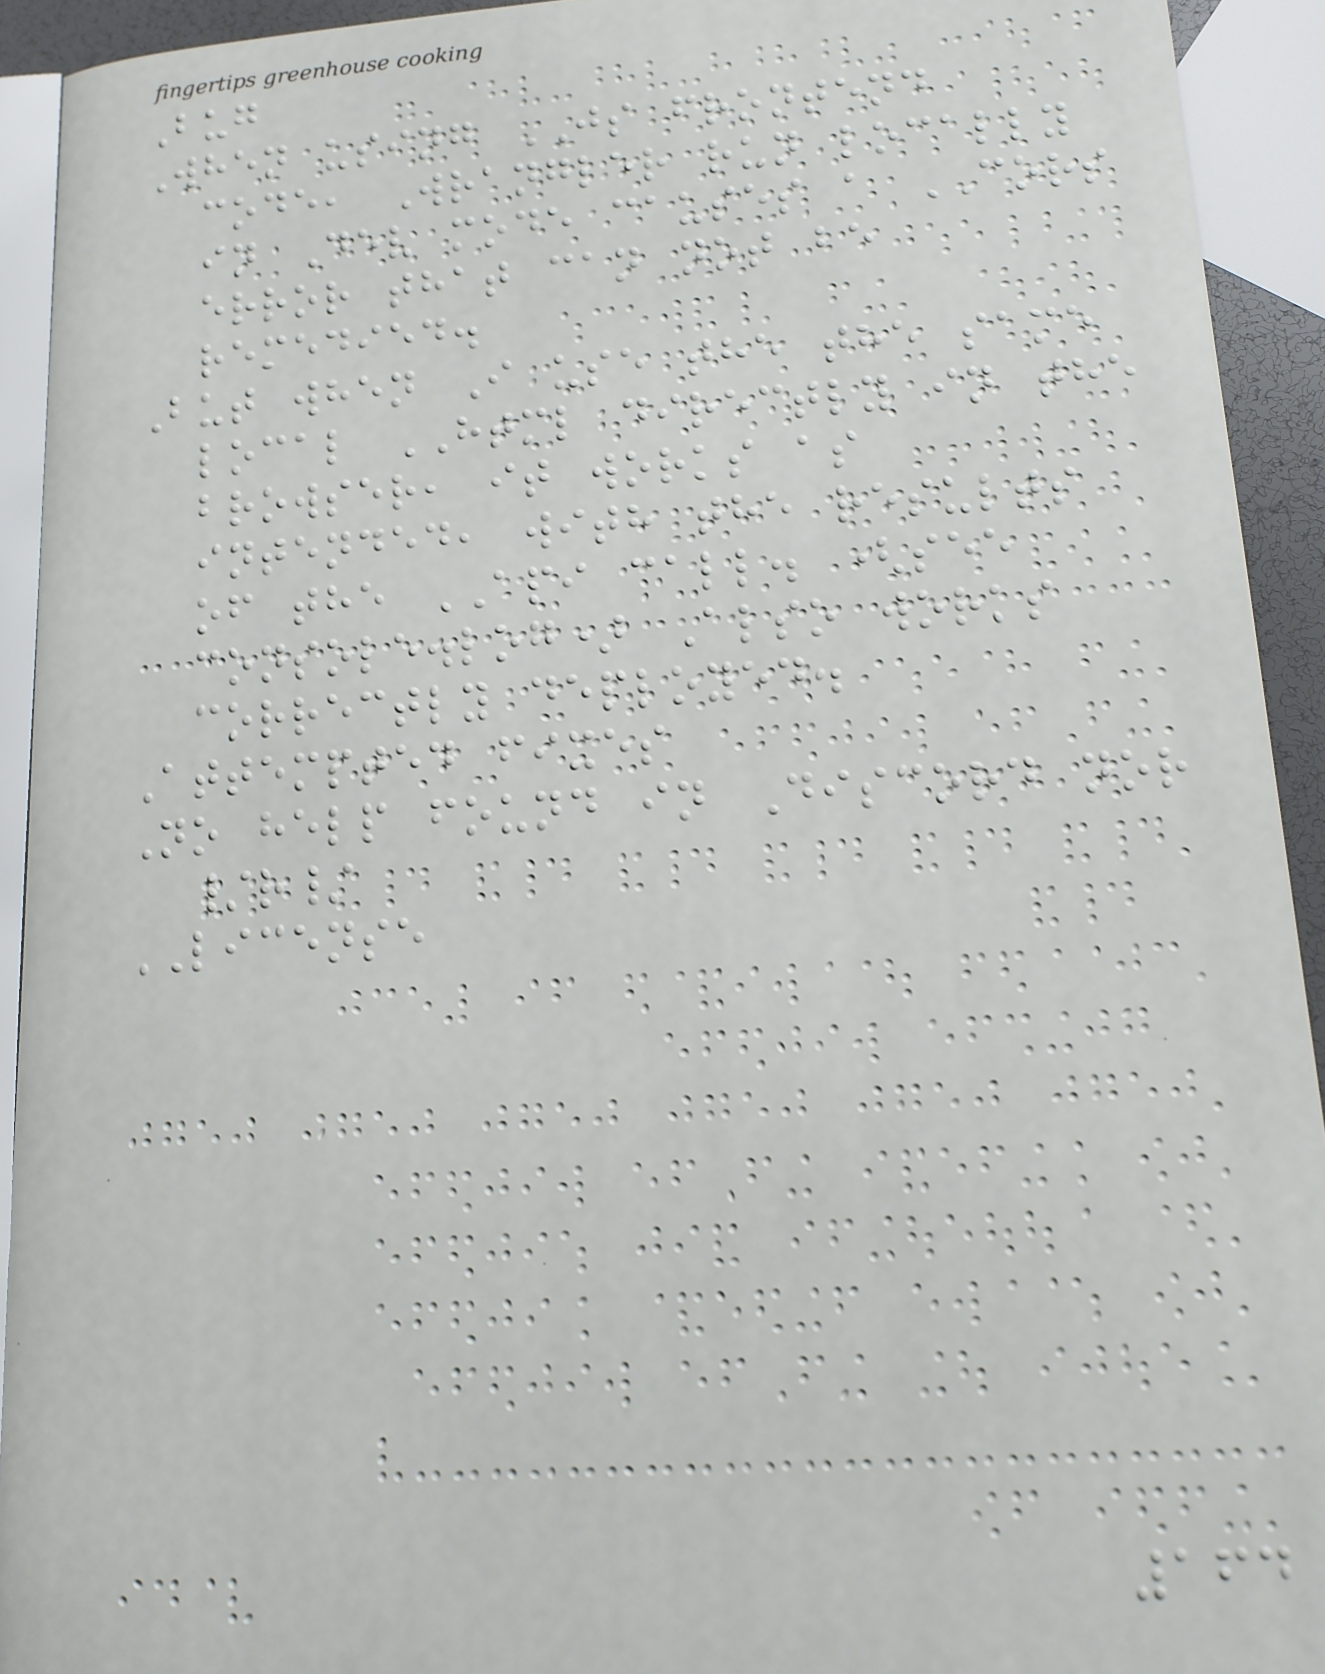Bug
When using JS frontend
code, Wrangler run locally
in Dev mode causes a CORS
error that can not be
remedied.
But when I use the the same
local HTML directly in the
browser, it works as
intended, with the results
of the API call. (see
console.log) Also works
correctly deployed.
Attempted fixes
No help found in Discord nor
/r/
LICENSE
164
